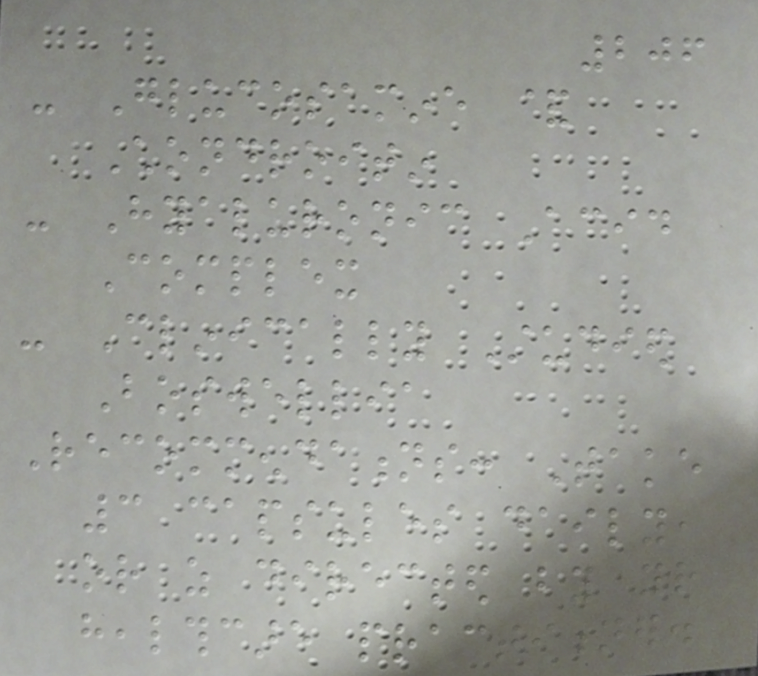206
- Glucosamine &
Chondroitin
- Hyaluronic Acid
Complex
- Clinically Studied
Boswellia
Recommendations: Take
3 capsules daily,
or as directed by your
healthcare practitioner.
